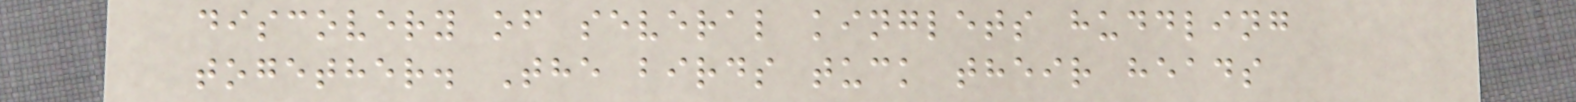discovery of several kinglets huddling
together. The birds tuck their heads
